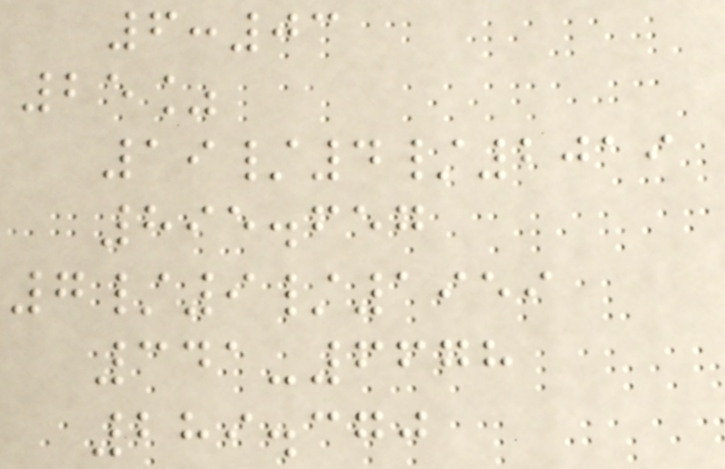6:03
25%
19/4/2019
895.657
7/9/1959
341-6678
289.370
